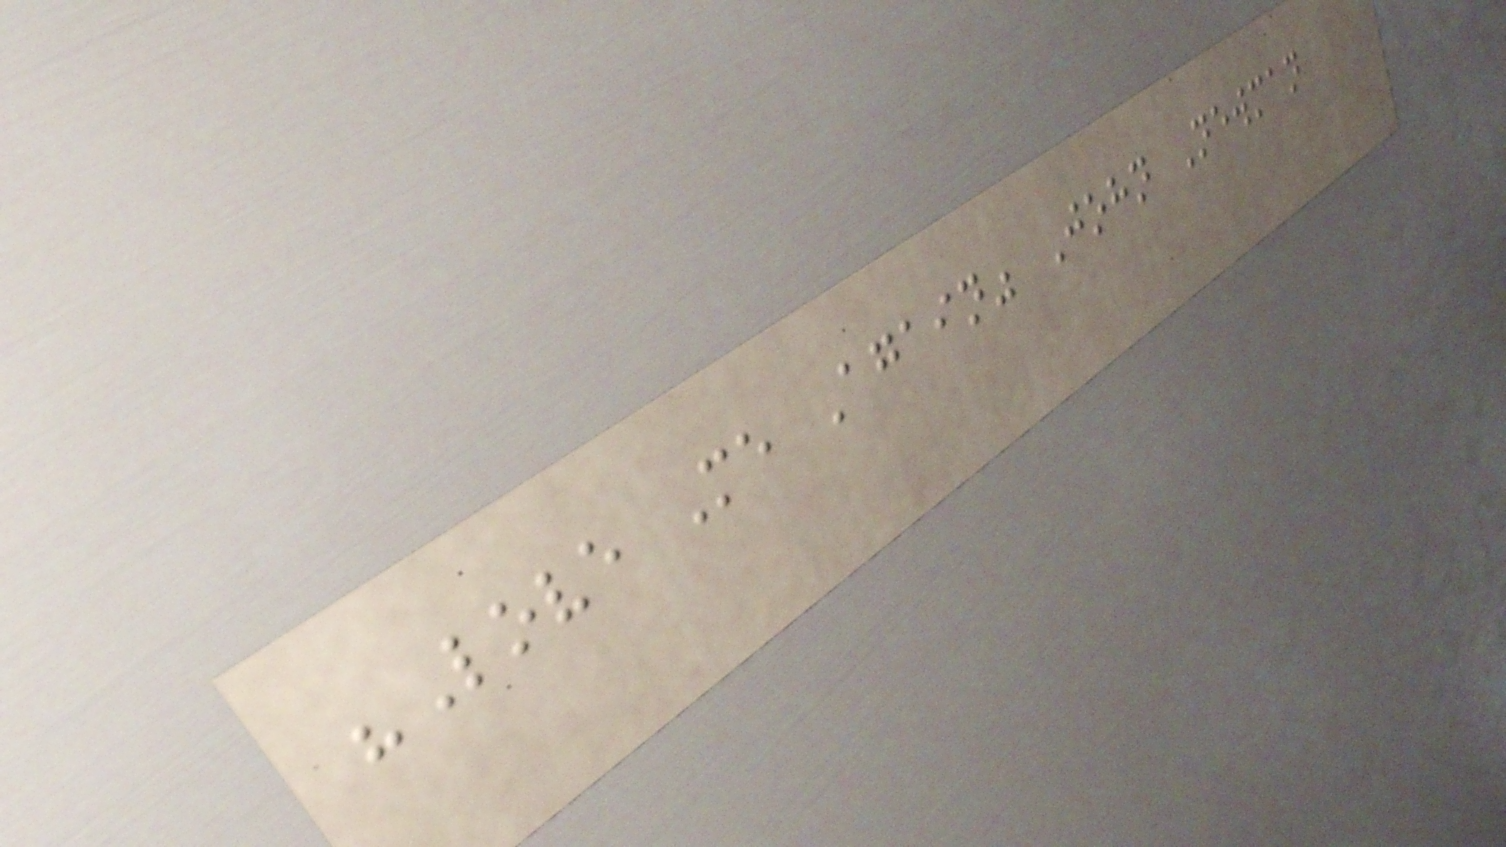"Love Me Again" John Newman
